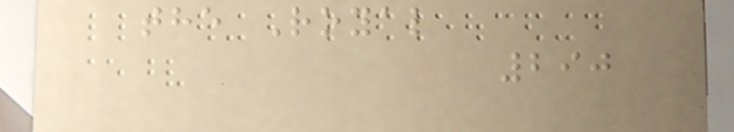the Royal
290
